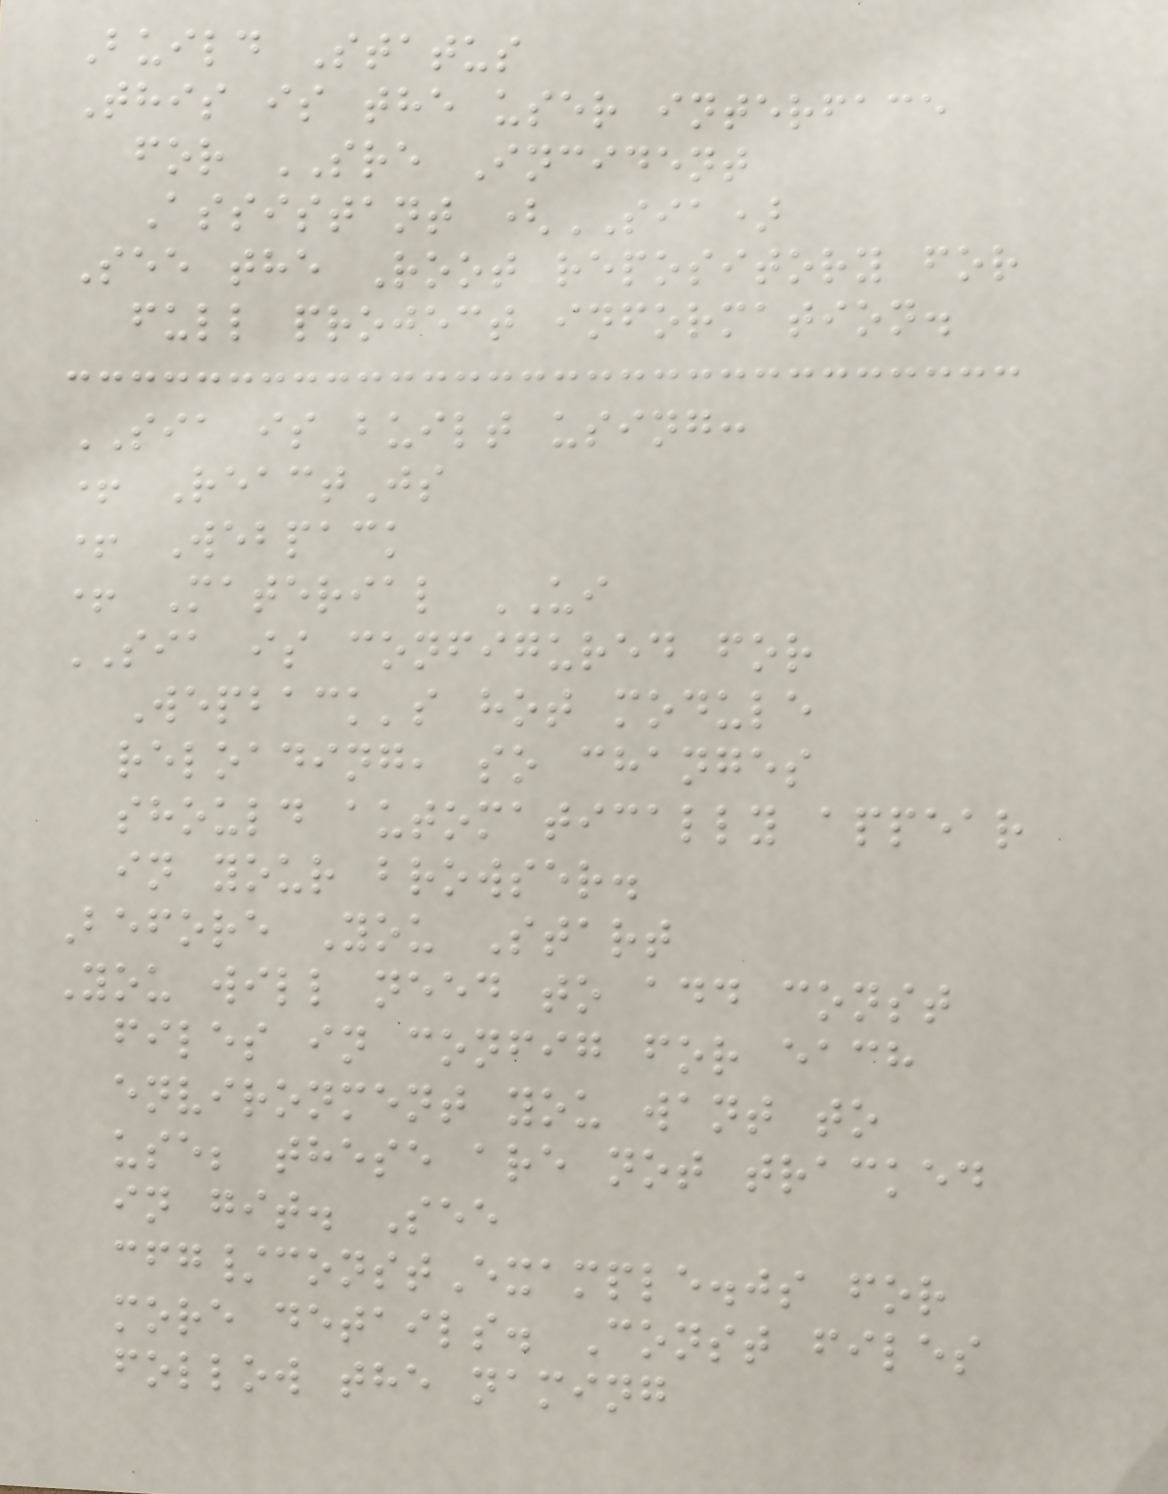Build Status
This is the user interface
for SRE Incident
Assistant (SIA)
See the Root repository for
full project information.
SIA is built using:
+ ReactJs
+ Webpack
+ Material UI
SIA is configured for
Wepback's hot module
reloading, so changes
should automatically appear
in your browser.
Before You Start
You will need to add const
files in config for each
environment you want to
use; these are not tracked
in git. See
cfg/constExample.js for
more details. Const files
follow the naming
